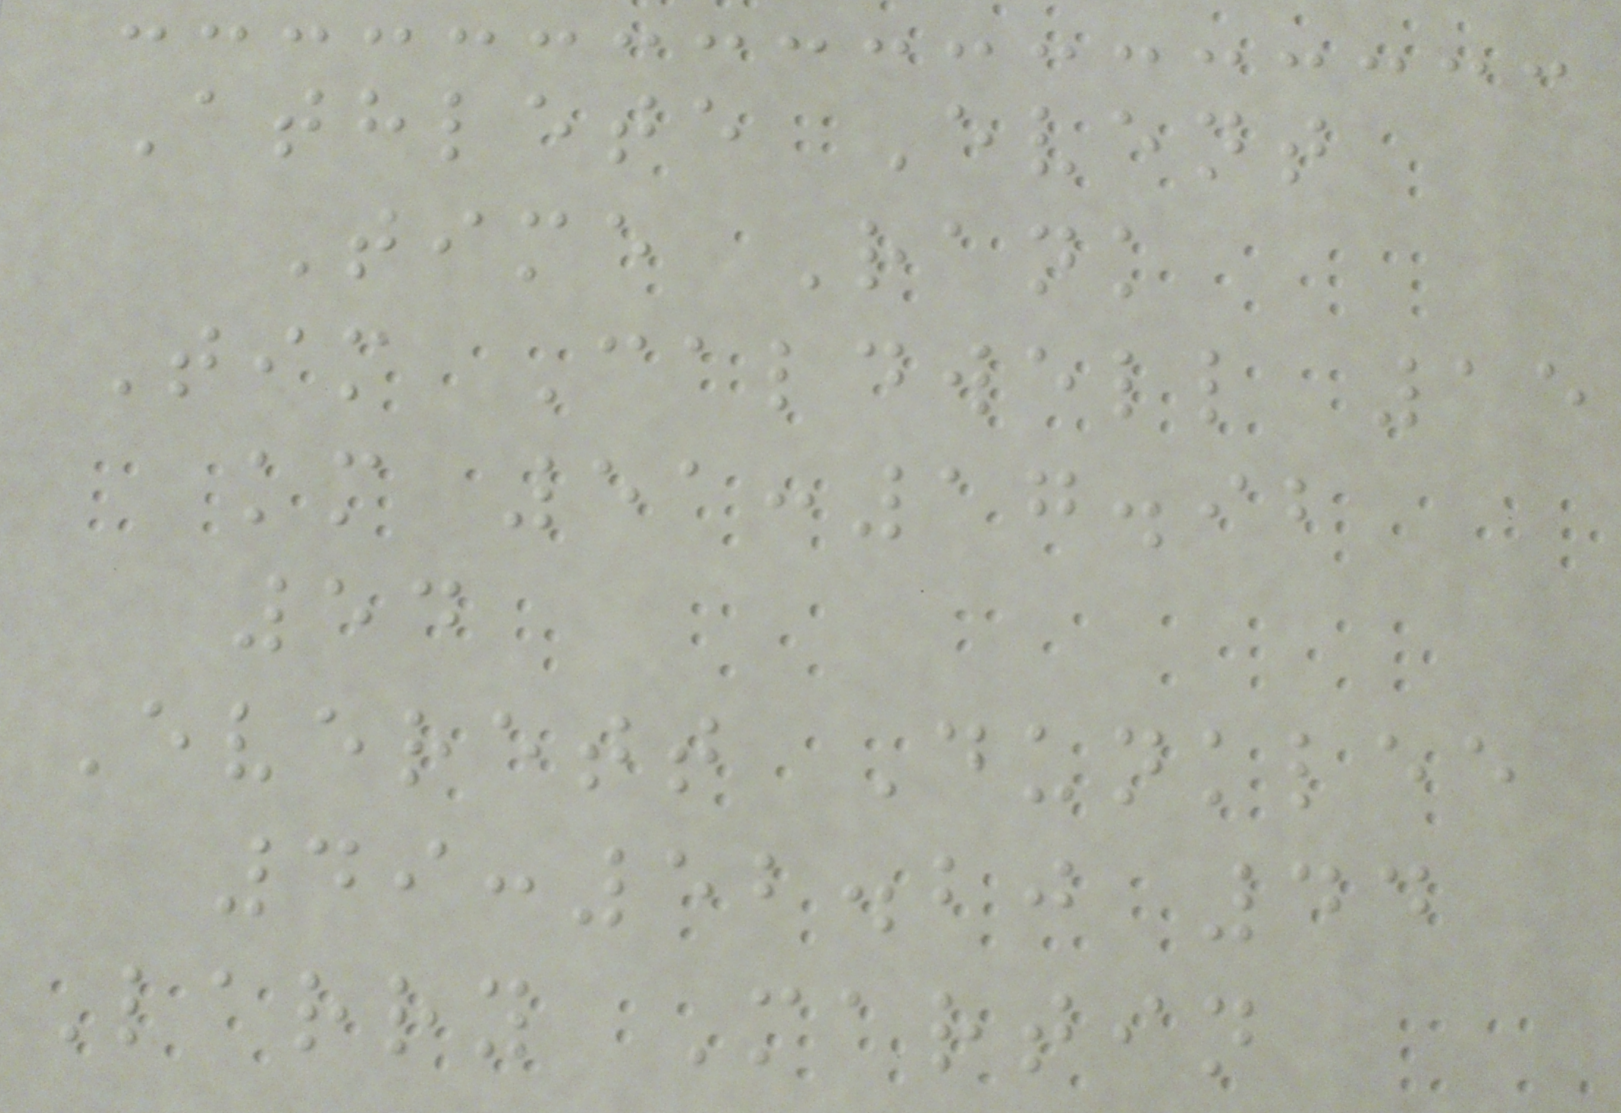Athlete Event
Time Rank
Tim Caldwell 15
km 51:17.92
54
Everett Dunklee
49:52.20 44
Larry Martin
